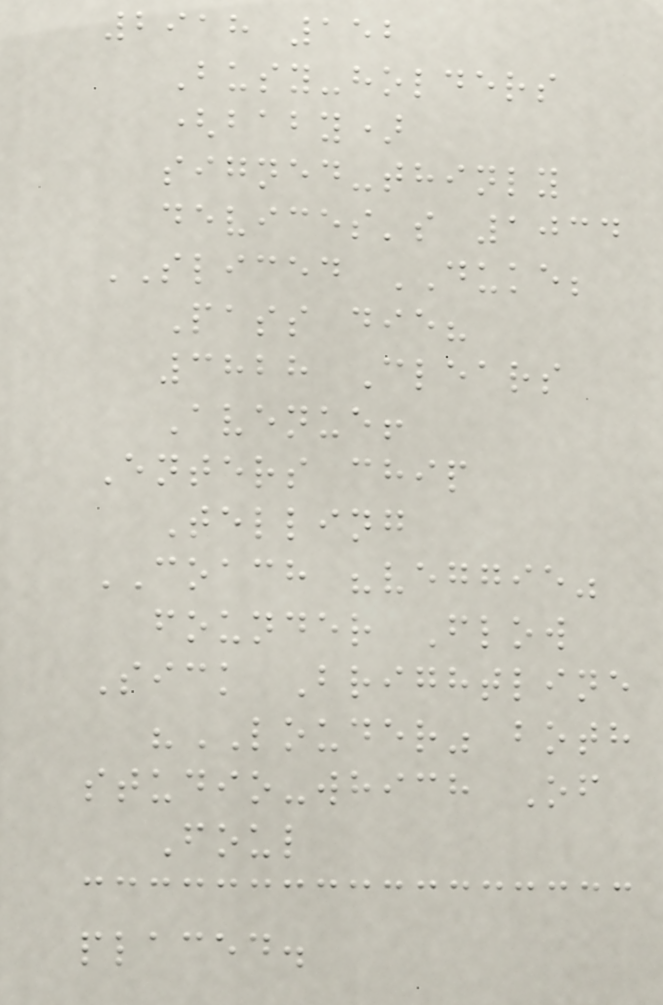2918 152
Busy-holders
(baby)
signed-thinly
devices's 1034
SLICED DUKE;
Pass die?
3828 Clears
Avenue!
Enters chip
Telling
COACH "veggie"
founder Flow
Sick Brightline
"LOUDER" both
studio-which Of
Foul
placed.
